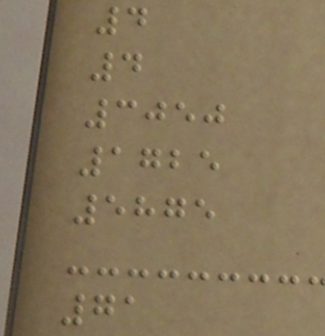4
4
3050
1725
5875
71
